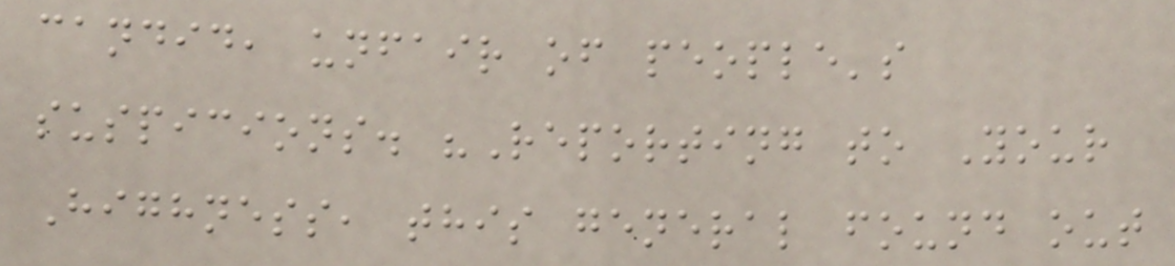candid, unfair of people's
suspicions. "Reporting to Your
Highness, this general found out
